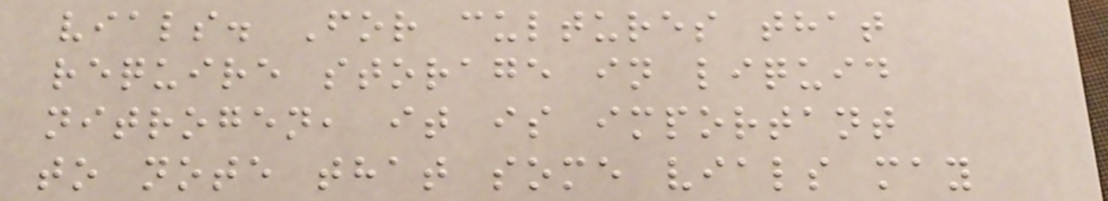vials. For cultures that
require storage in liquid
nitrogen, it is important
to note that some vials may
